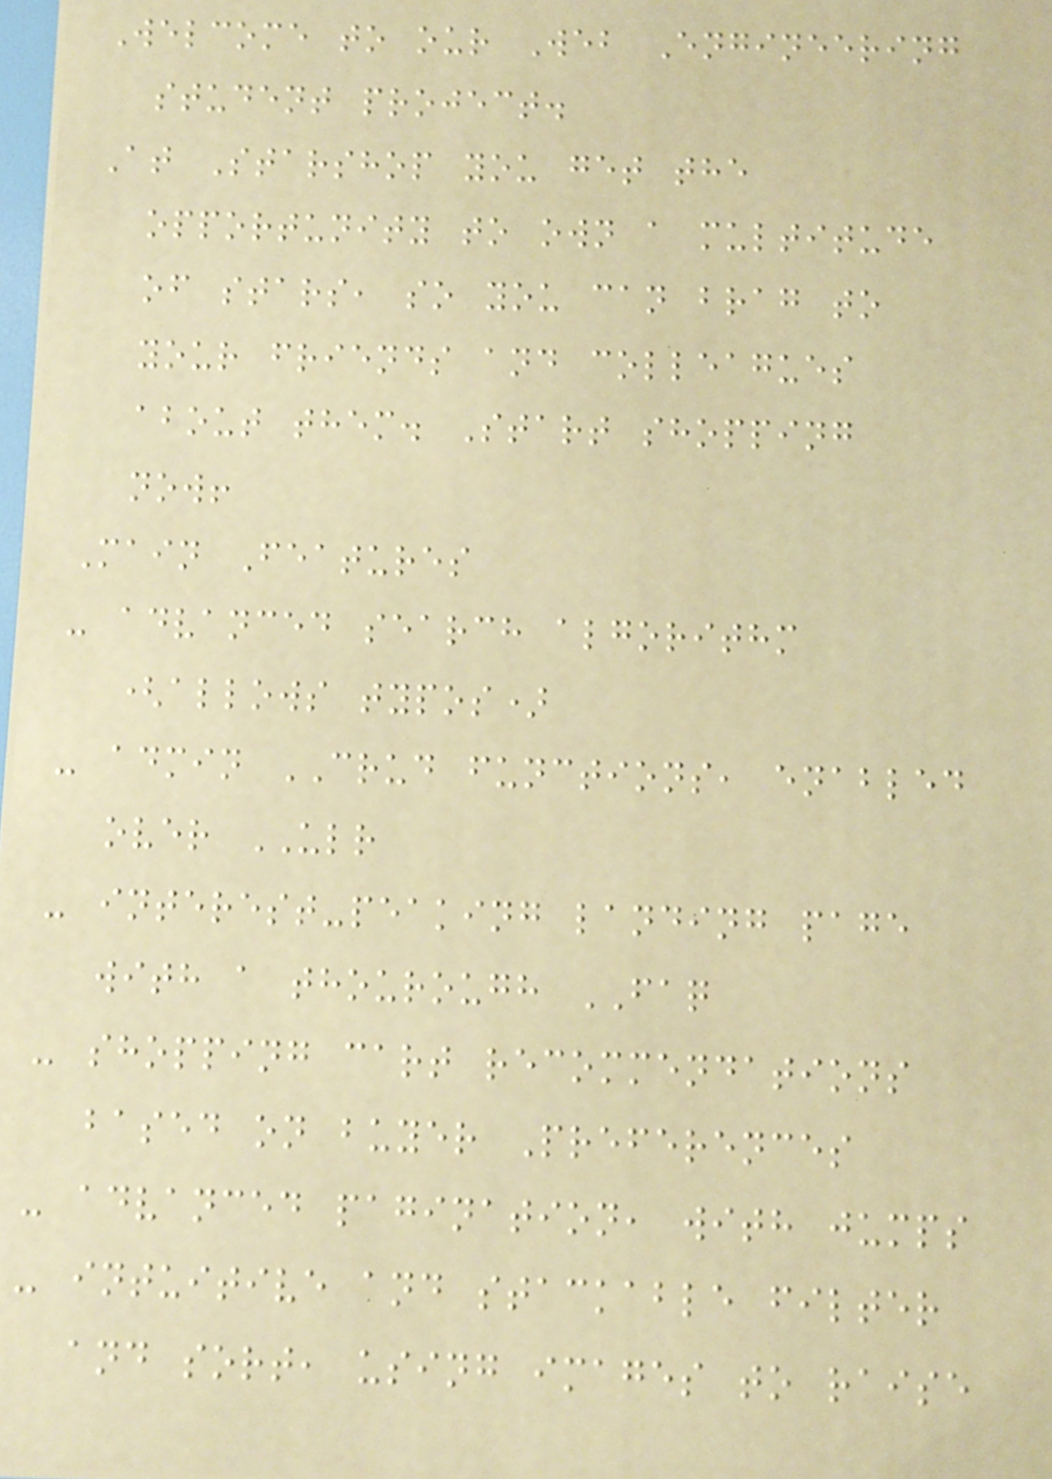Welcome to our Web Engineering
student project.
At Starshop you get the
opportunity to own a multitude
of stars, so you can brag to
your friends and colleagues
about them. Start shopping
now!
Main Features
- advanced search algorithm
(allows typos)
- admin CRUD functions, enabled
over ULR
- interest-peaking landing page
with a thourough FAQ
- shopping cart recommendations
based on buyer Preferences
- advanced pagination, with jumps
- intuitive and stackable filter
and sort, using images to raise
